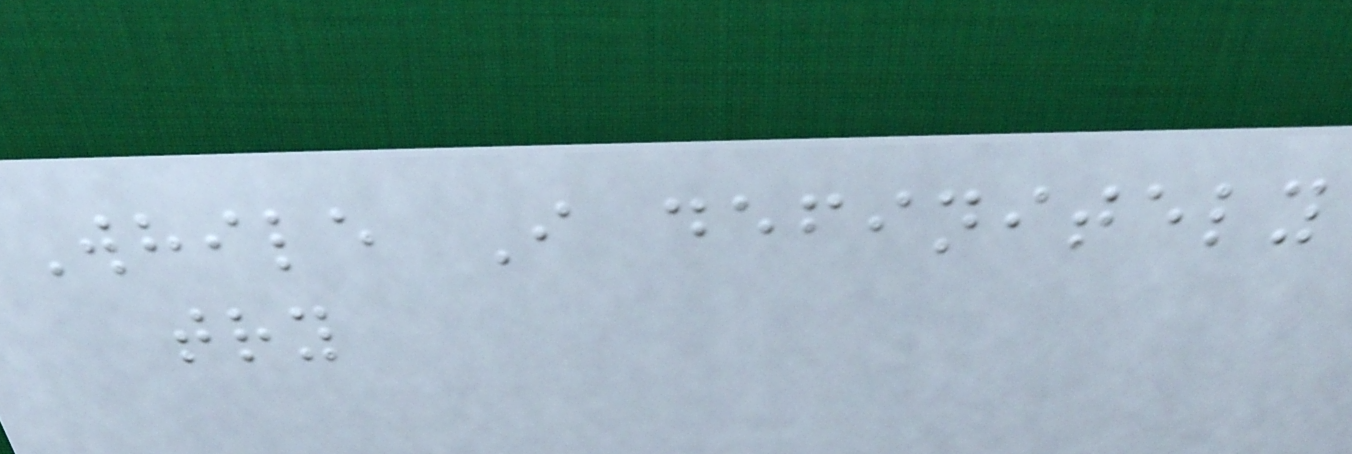While I definitely
try
